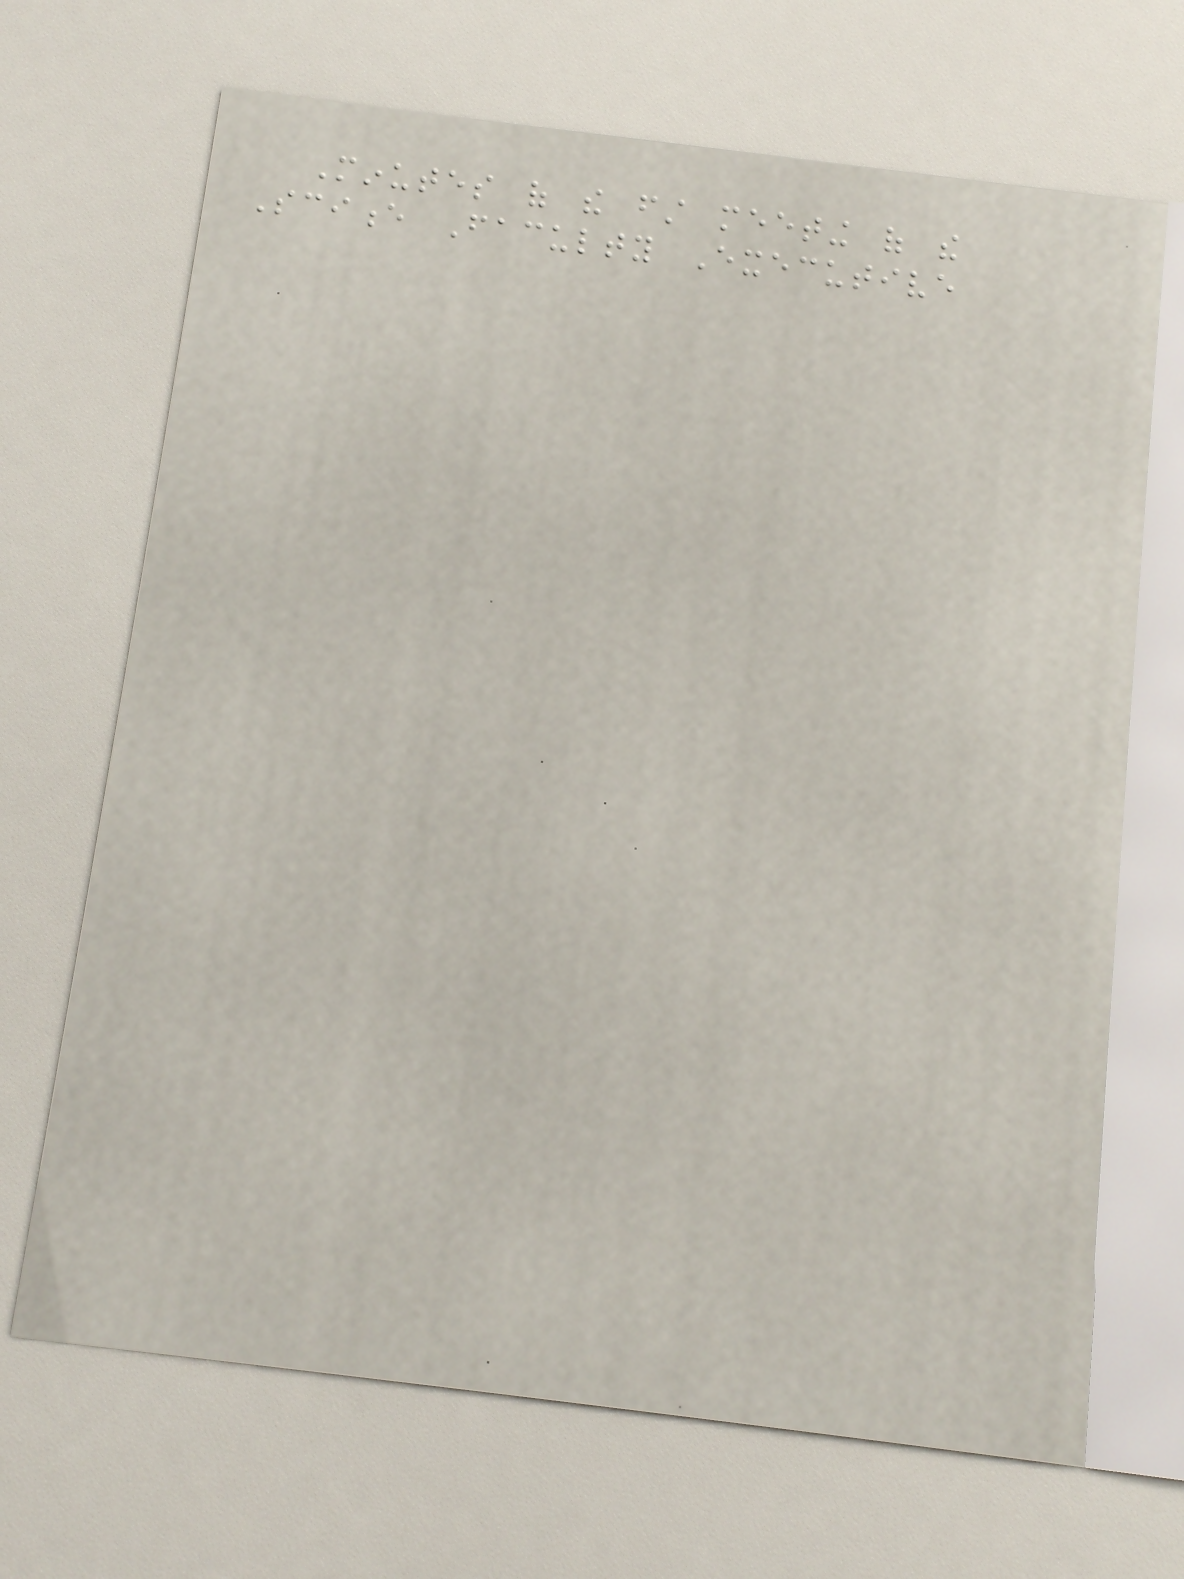Minutes of the first meeting of the
Science Faculty Executive
